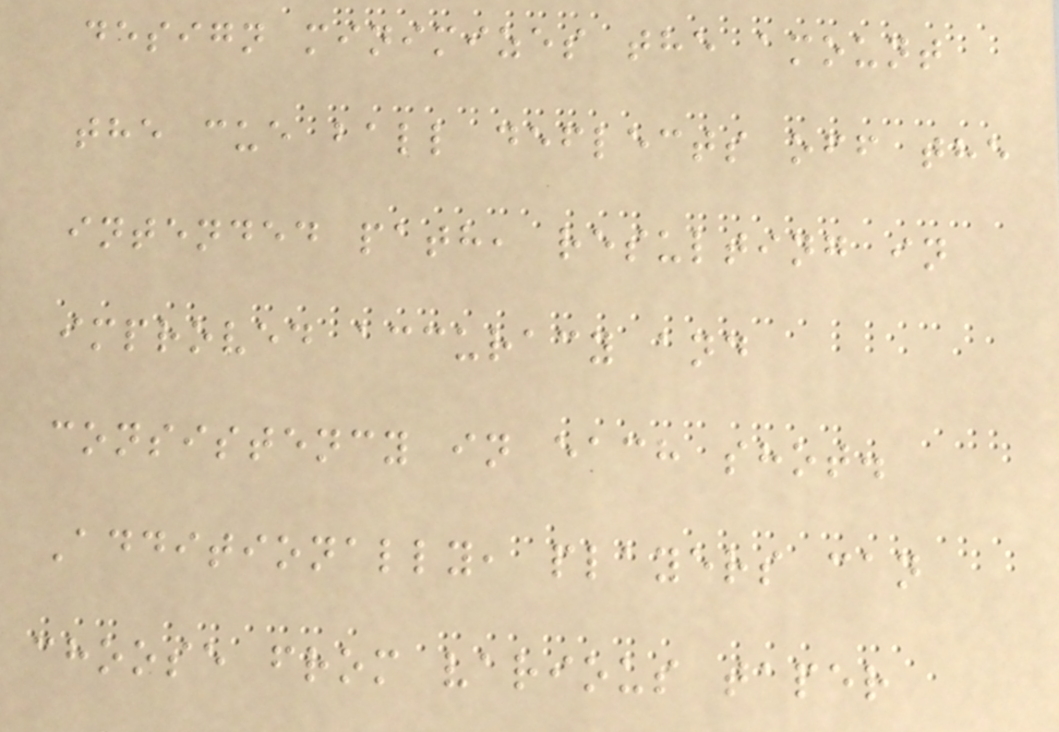design minimizes the amount
the cue ball deflects off the
intended path, resulting in
improved accuracy and
consistency in each shot.
Additionally, players can
choose from various taper
